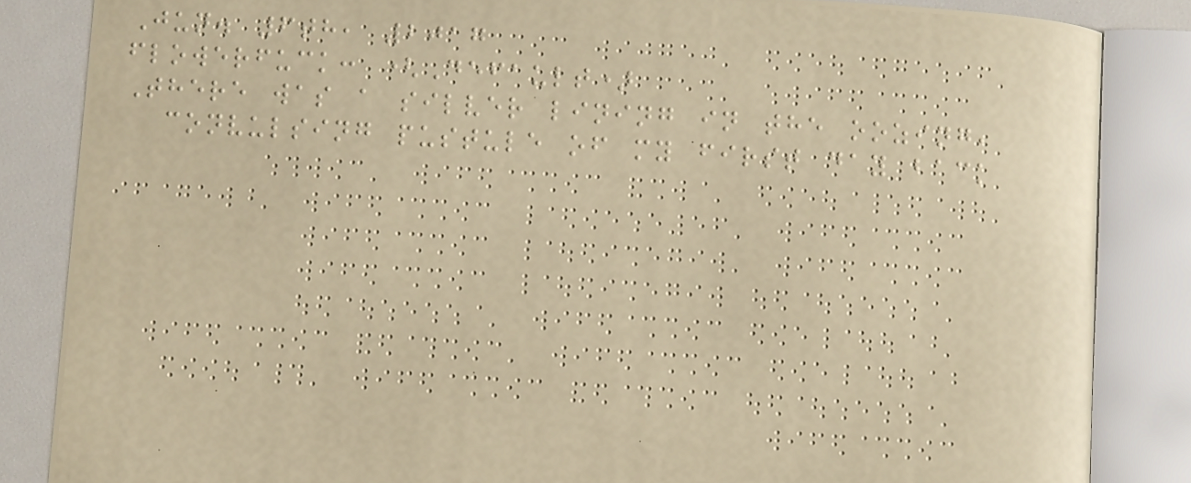Jun. 6th, 2017
flowerfuck: (Default)
There was a silver lining in the oozing,
convulsing pustule of my first day back
